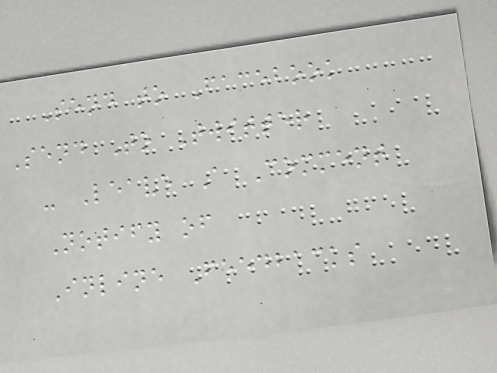Send to Facebook
Send To Twitter
- Leave A Comment
Notify of
Inline Feedbacks
